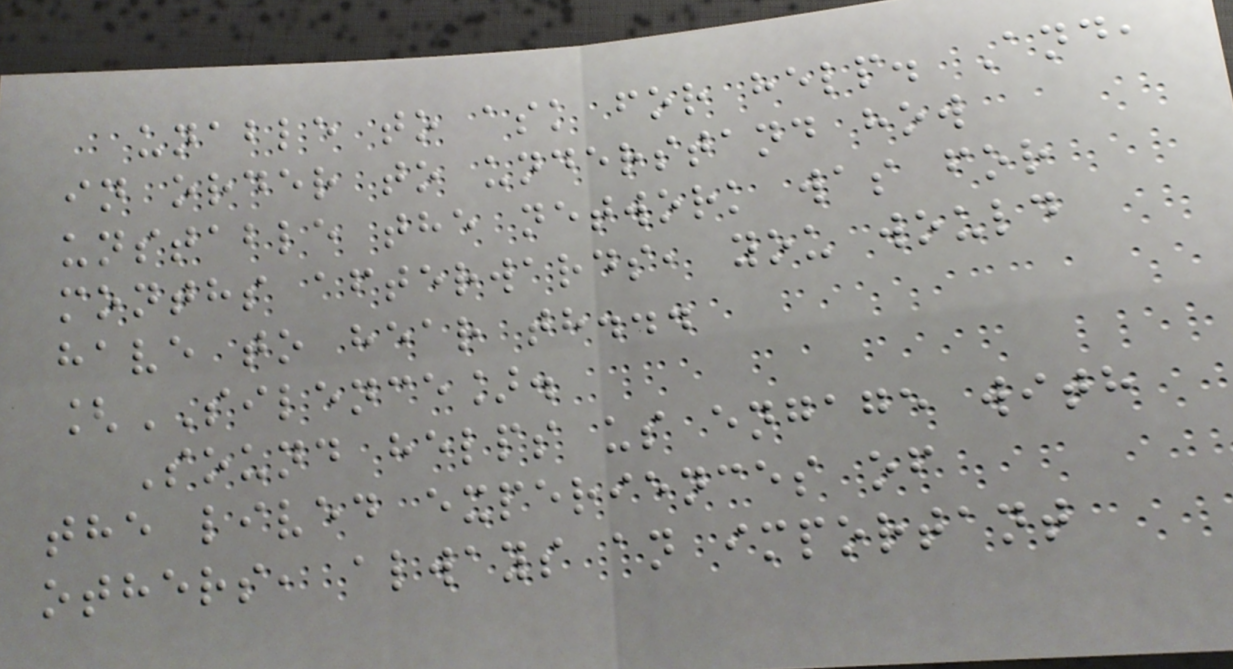unable to ask for help. And,
in order to understand how
unstable the network was for
months afterwards, you would
have to hear th...
[SILENCE].
Sound helps us engage with
the lived experiences of
others, always an important
